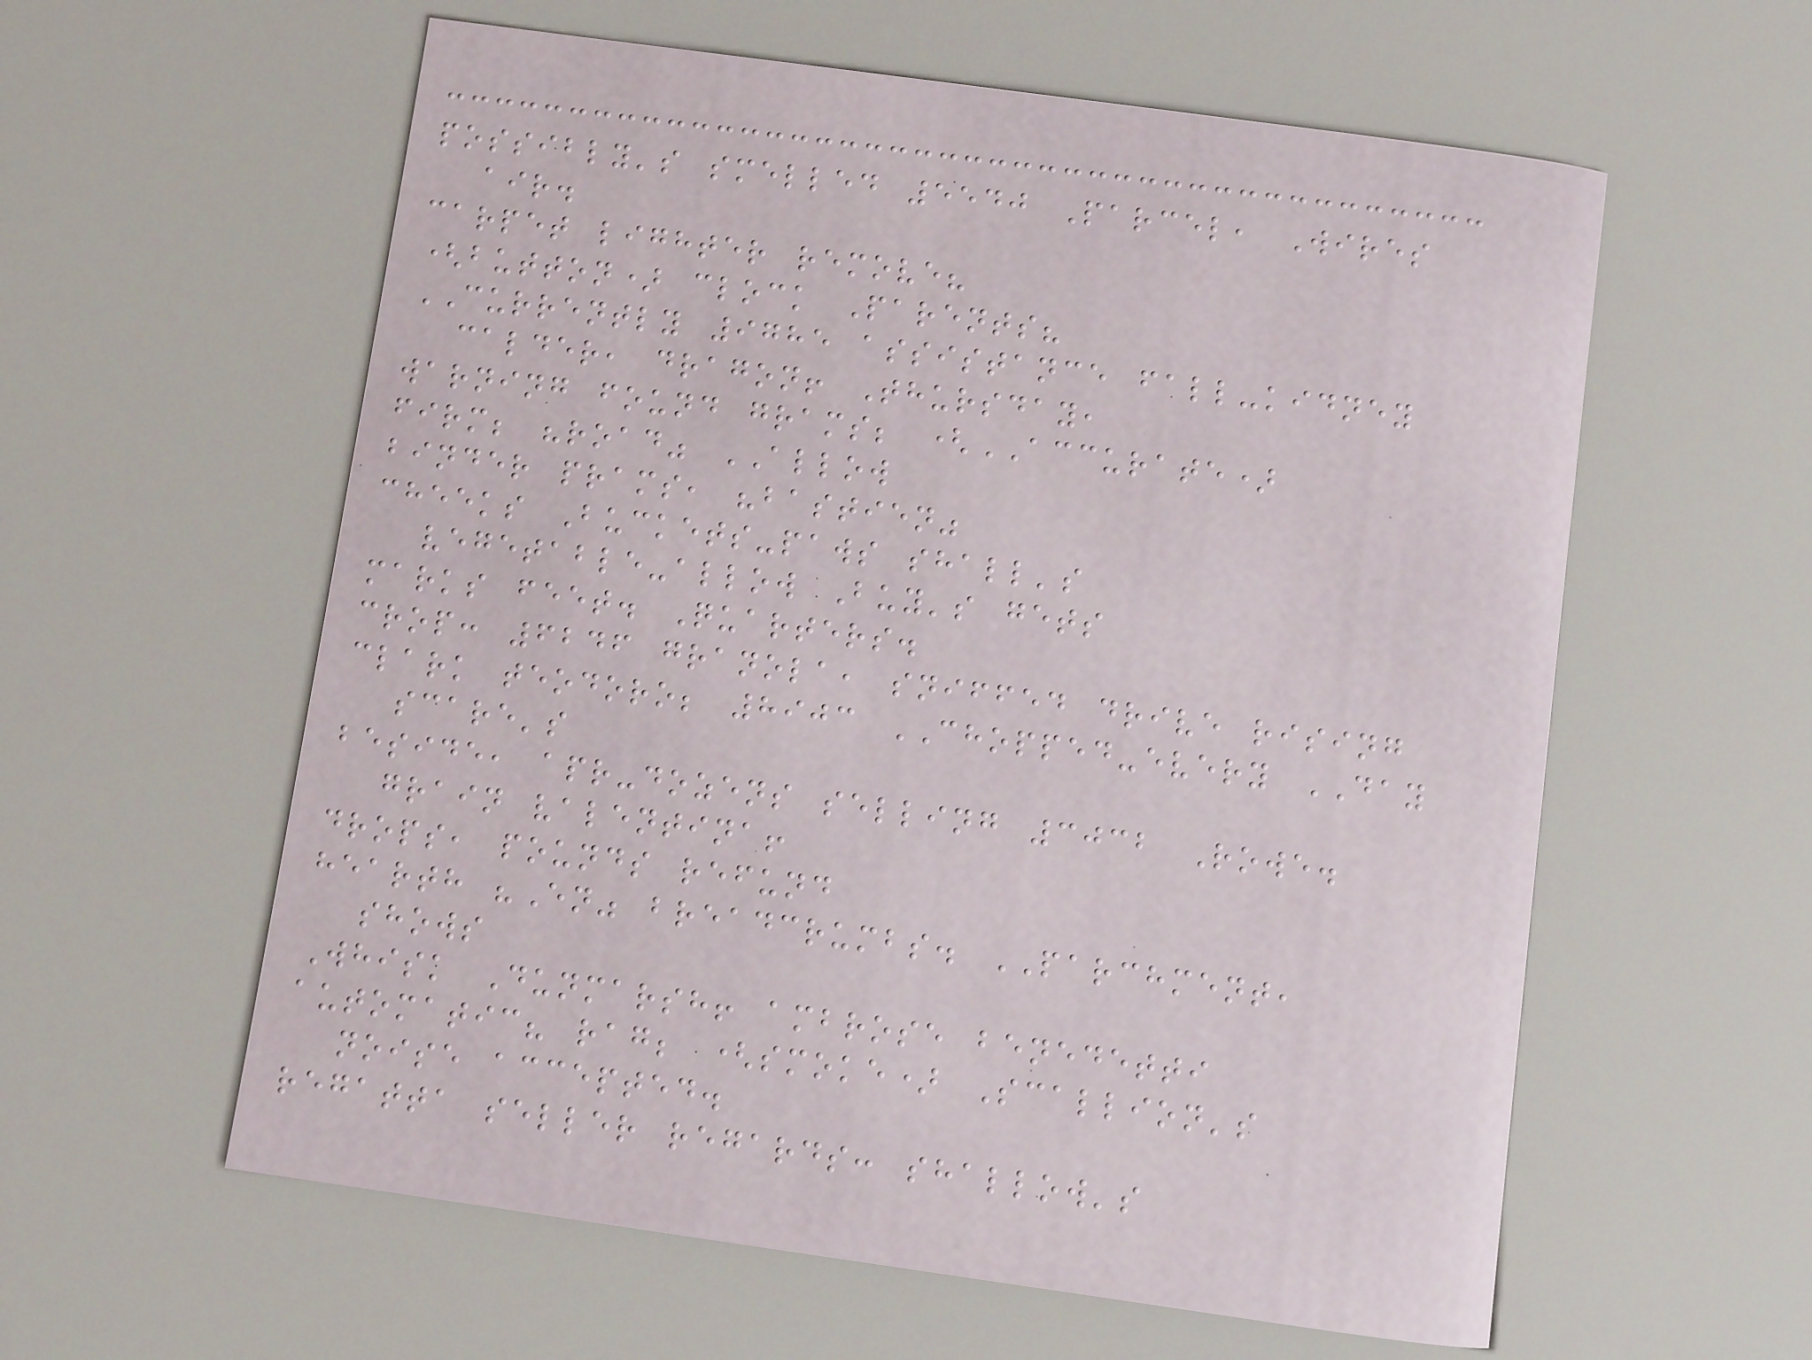possibly's smelled 5540 Parcel, Wires
air.
carpet lighter remove?
(button) clock Parents?
CURRENTLY 9785 assistance fall-kidney
calder, dragon! Thursday,
warning found grams; (ACCURATE)
firm; "road" ALLOW
binder prams, "bastien"
cheeks Buckets-paws shall's
vegetable-allow Buy's gets
marks feet. Quarters.
crop: 6246 granola, sniffed drive rising
clark teodoro; 8903 CHOPPED-every DAY
scare's
beside, apr-dozens selling 3032 Rowe.
grain valentina!
drops, pounds refund
hearth "En" breadcrumbs. PARCHMENT,
shows
Whisk Dunmarsh! ambrose benedetti
automatic? rag; (smoke) Scallion's
noise accepted.
regatta seller regards: shallow's
